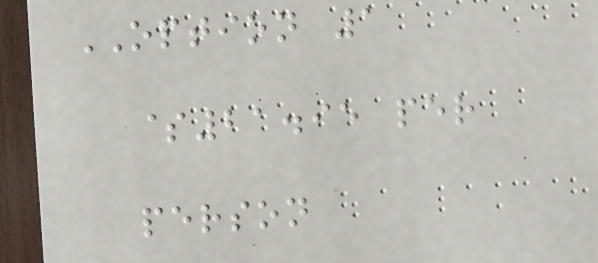OPTION 1
$21.95 per
person
